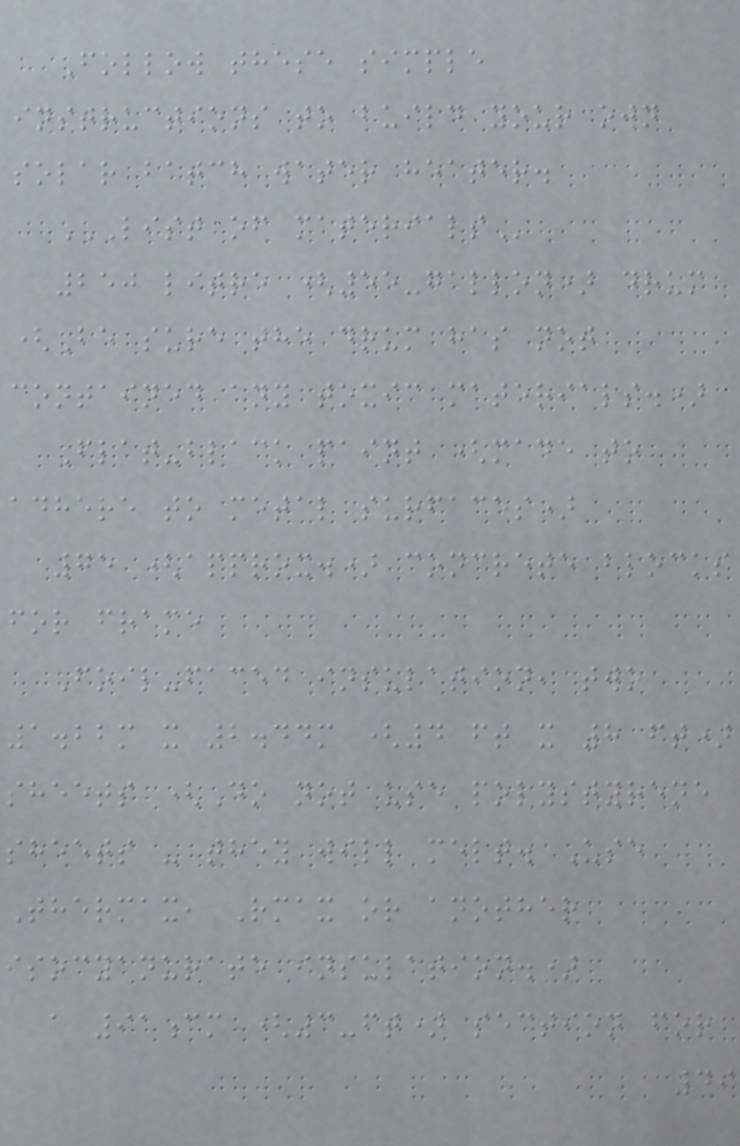Follow these simple
instructions to build your own
solar batch water heater.
LIST OF MATERIALS
250 litre (55-gallon) drum
(Be sure the drum has not
contained any toxic materials.)
Flat-black paint (made to
adhere to metal surfaces)
75 (approx.) concrete blocks
for frame
Foil-faced insulation, two
1.22m x 2.44m (4 ft x 8 ft)
sheets (Do not use polystyrene
sheets - they will melt. Use
Thermax, Rmax or another
isocyanurate insulation.)
a 91cm (3-ft) section for
49
